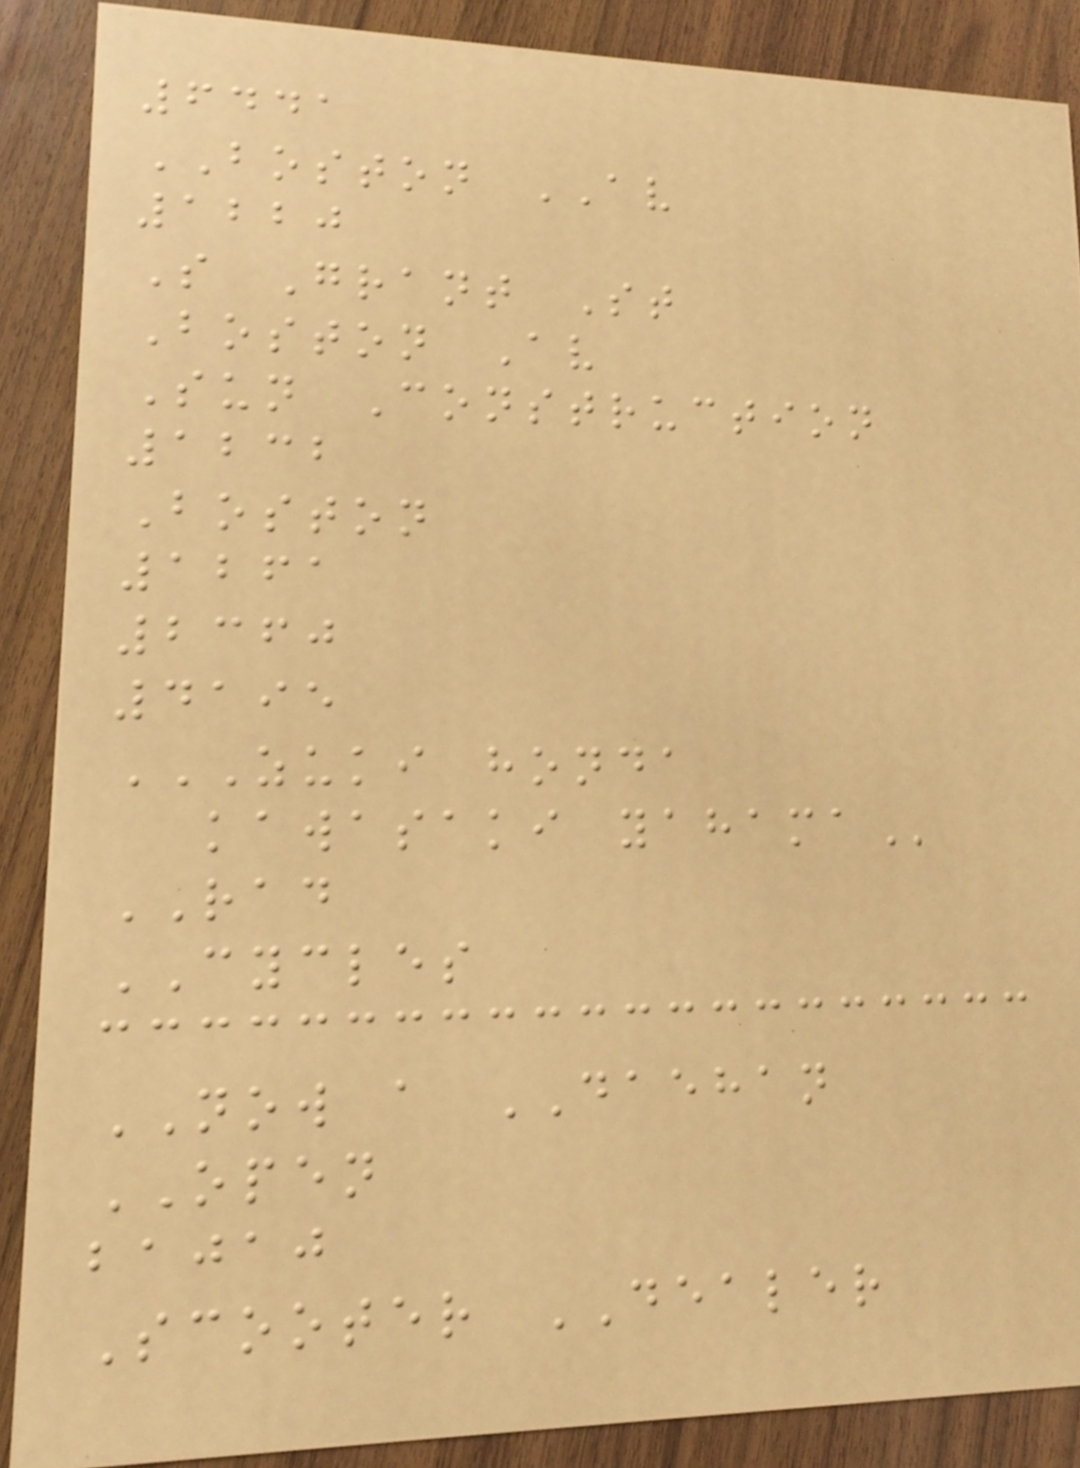6441
BOSTON AV
1220
S Grant St
Boston Av
Sun Construction
1232
Boston
1261
2360
4195
ZUKI HONDA
KAWASAKI YAHAMA
RAD
CYCLES
NOW a DAEHAN
OPEN
bajaj
Scooter DEALER
